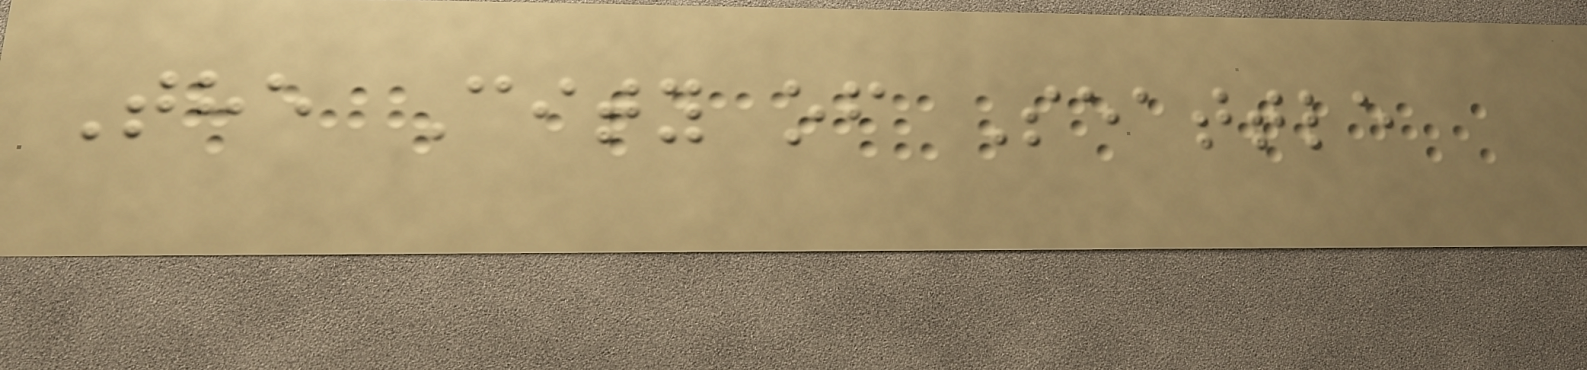The City of Seattle
